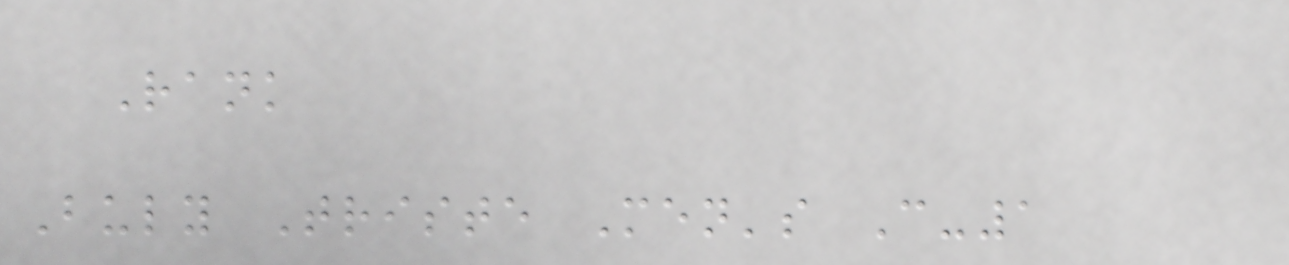Rank
Buly Triste Men's C-1
